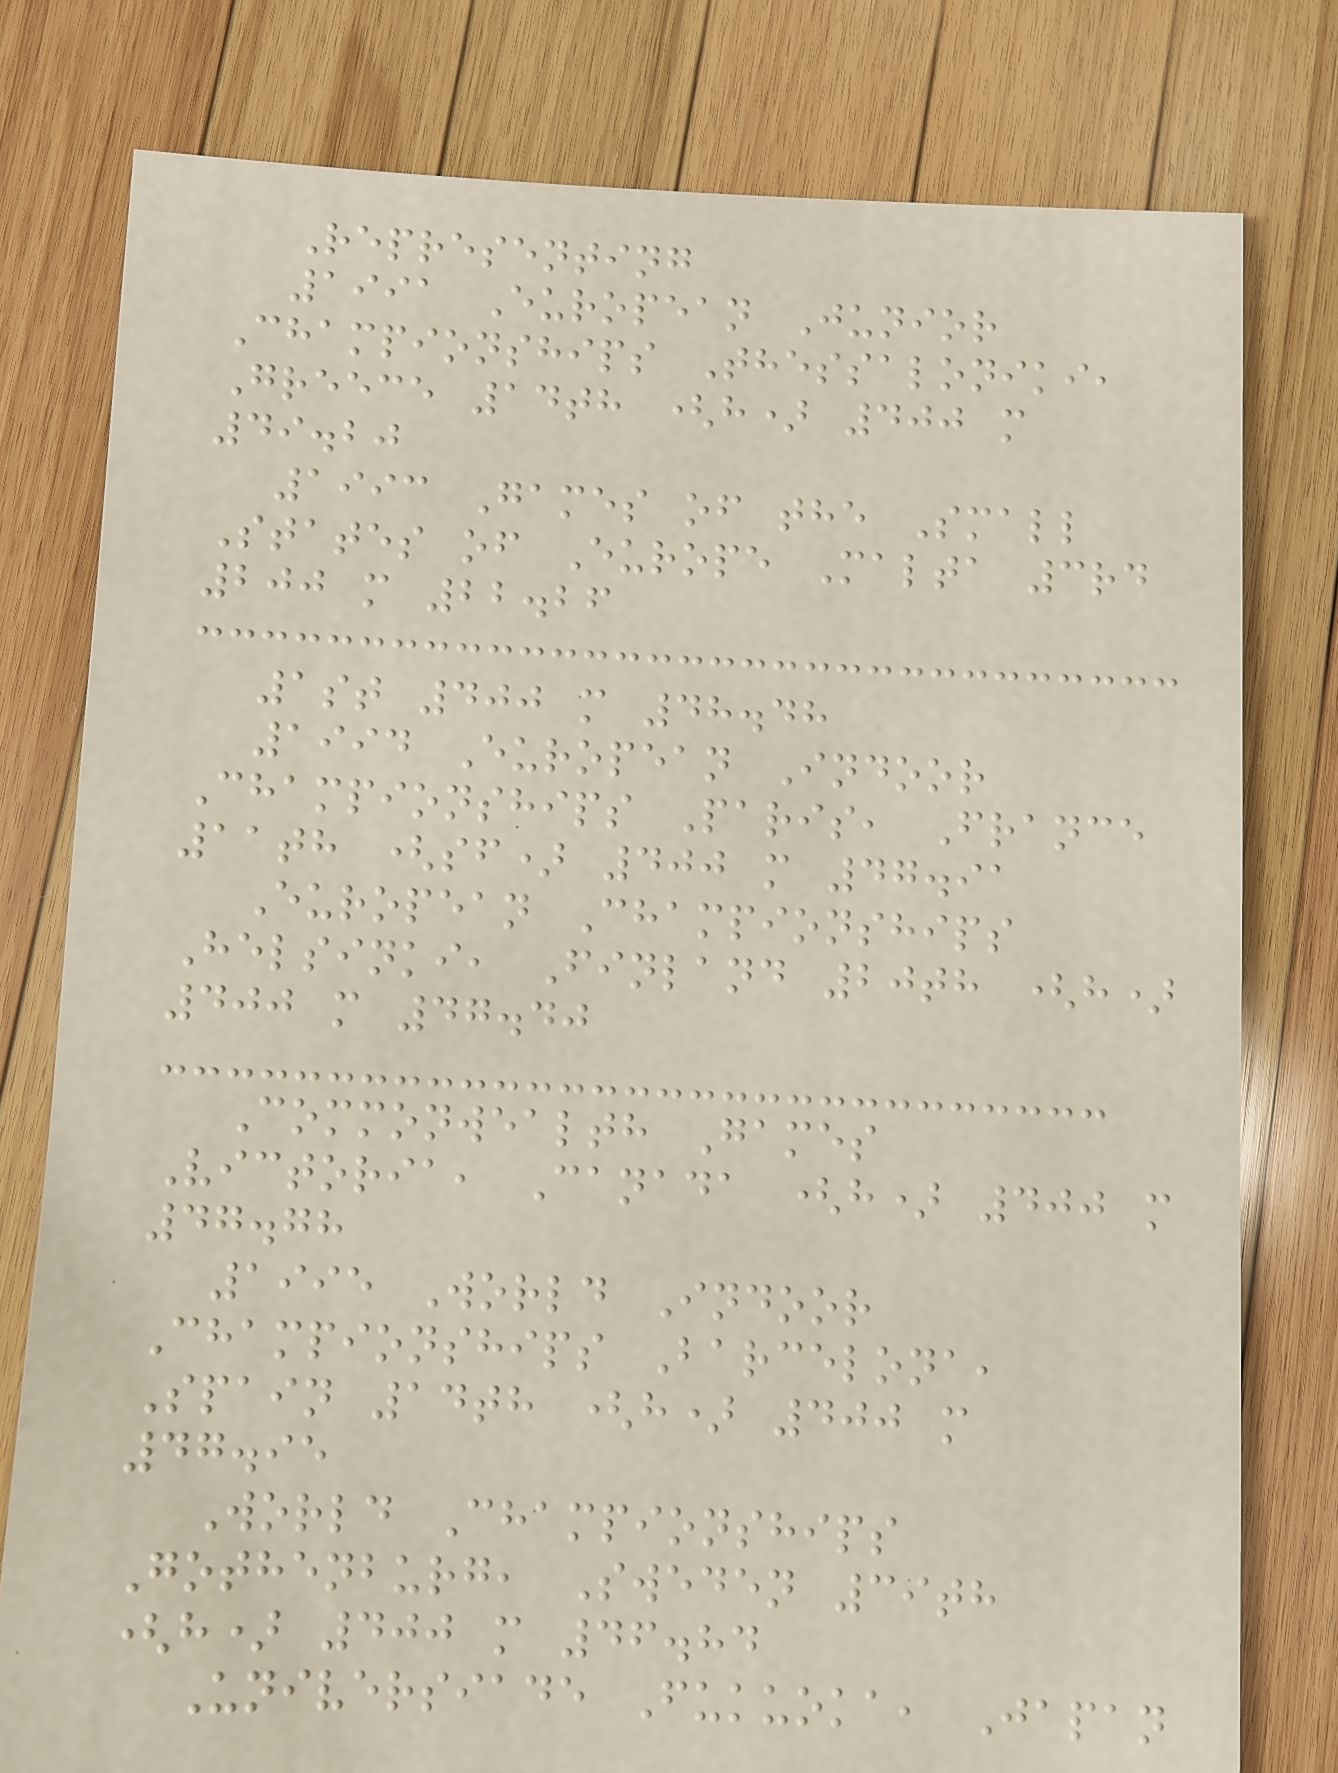Representing
1991 European Junior
Championships Thessaloniki,
Greece 14th (h) 400 m
49.20
1993 Games of the Small
States of Europe Malta 3rd
200 m 22.26
1st 400 m 48.48
1994 European Indoor
Championships Paris, France
11th (sf) 400 m 47.91
European Championships
Helsinki, Finland 20th (h)
400 m 47.40
Commonwealth Games
Victoria, Canada (h) 400 m
47.78
1995 World Indoor
Championships Barcelona,
Spain 14th (h) 400 m
47.95
World Championships
Gothenburg, Sweden 39th
(h) 400 m 46.84
Universiade Fukuoka, Japan
